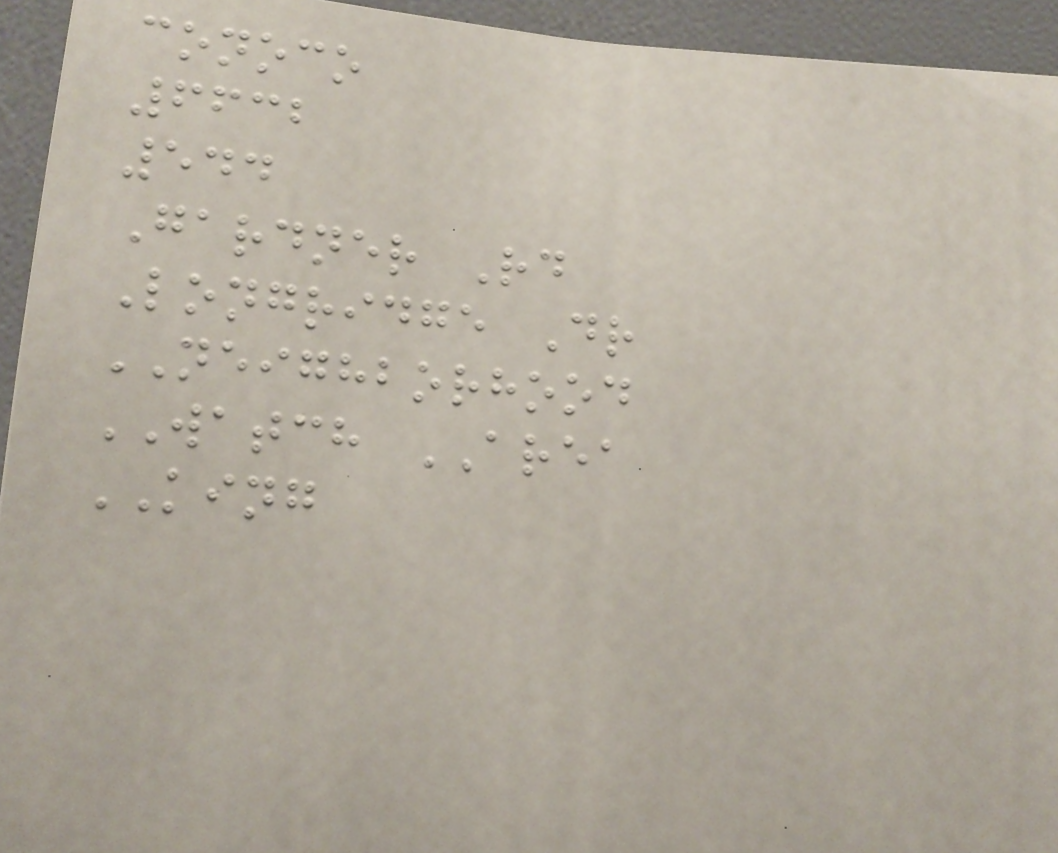conoco
6632
544
Gardner Rd
Longridge Dr
NEIGHBORHOOD
WATCH AREA
KING
